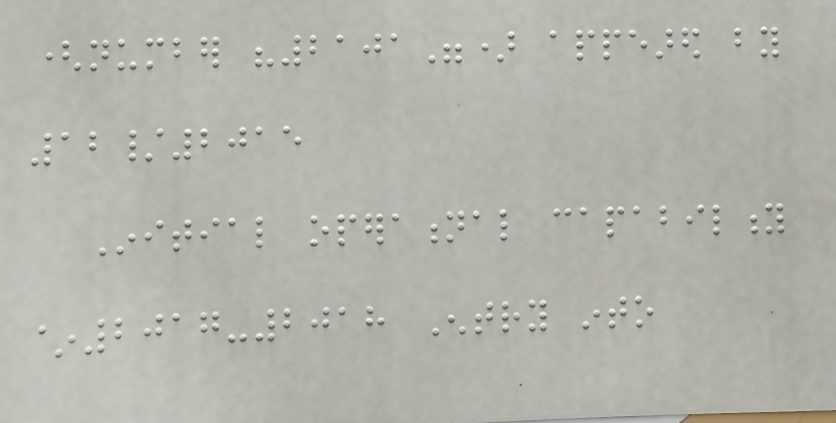(number "2101") appeared by
12/2015
Initial operational capability
~2017-2018 Entry into
